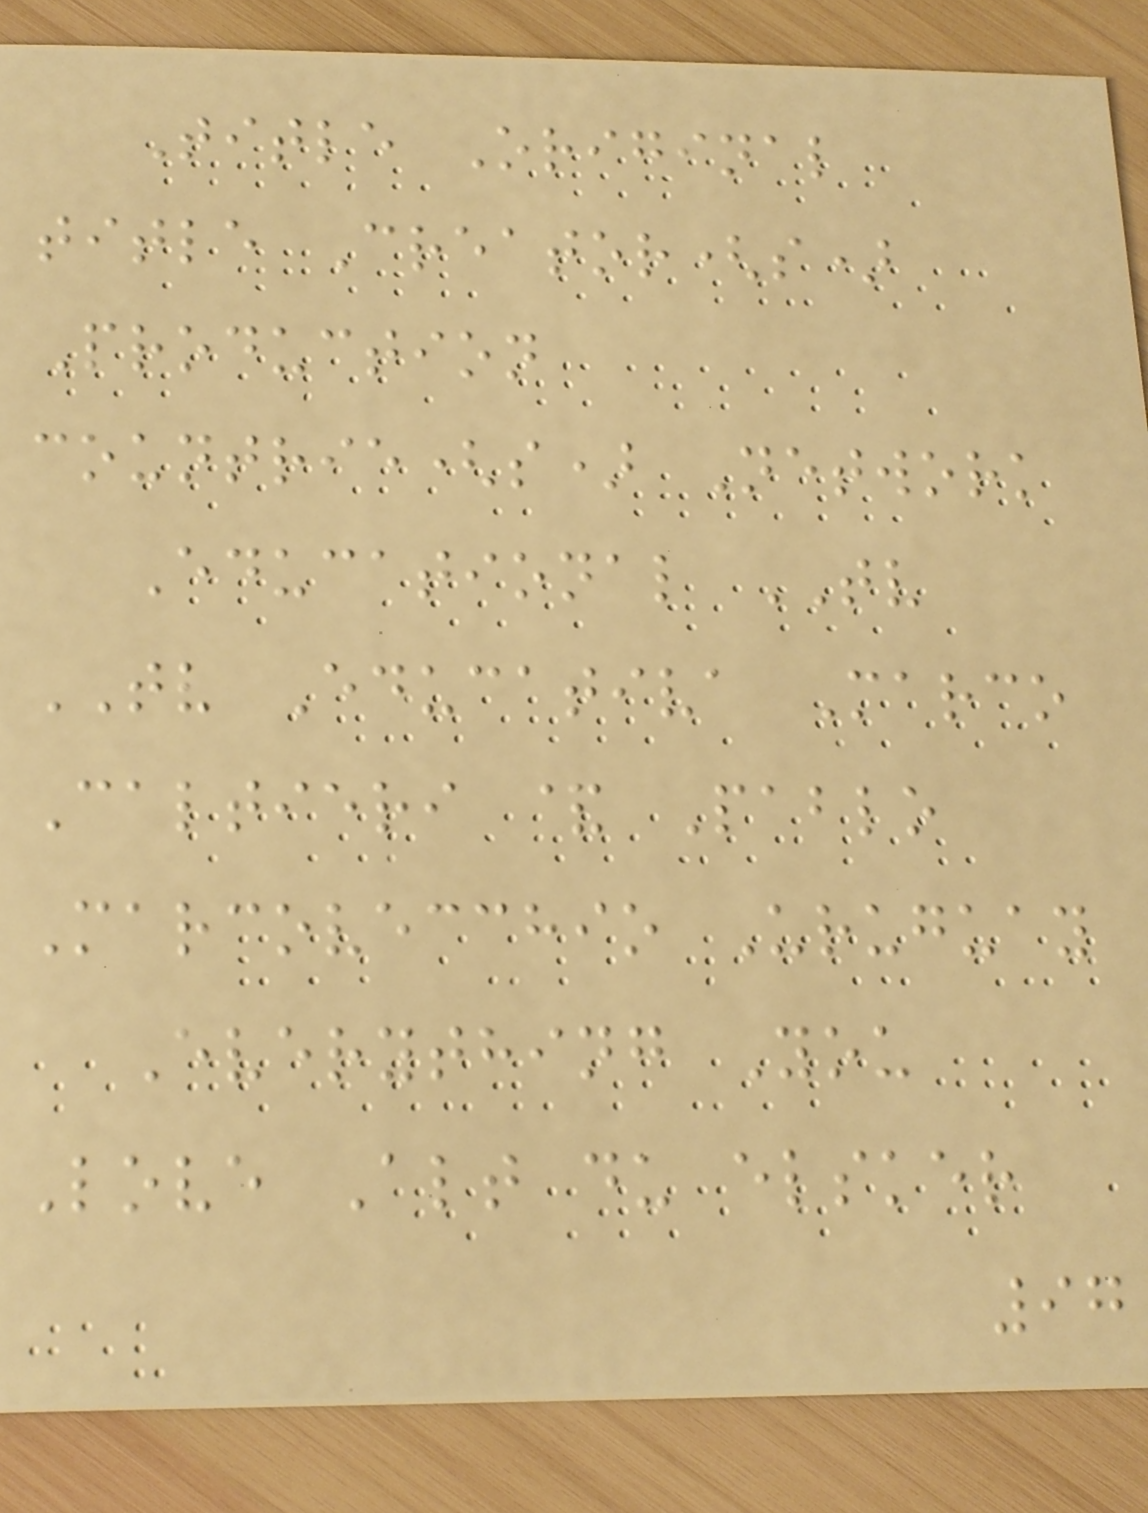Title Original
title Creator(s)
Production
countrie(s) Network
Educational TV
TV Educativa Marco
Caltieri & Pablo
Marcovecchio Uruguay
Everything You
Love Alt du elsker
97
